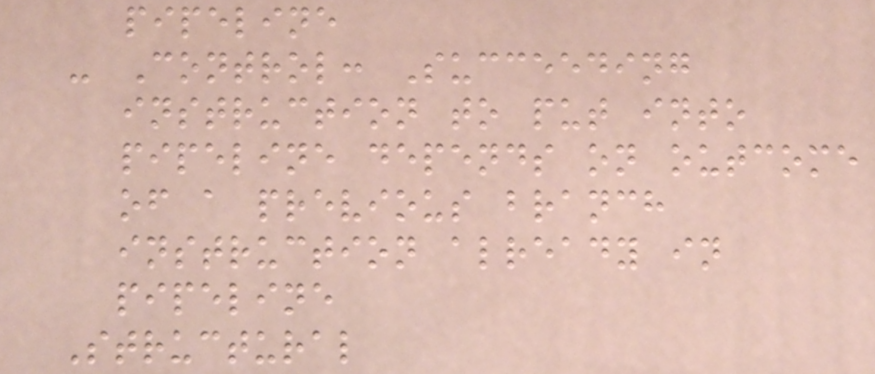pipeline
- Control: Succeeding
instruction to put into
pipeline depends on outcome
of a previous branch
instruction already in
pipeline
Structural
